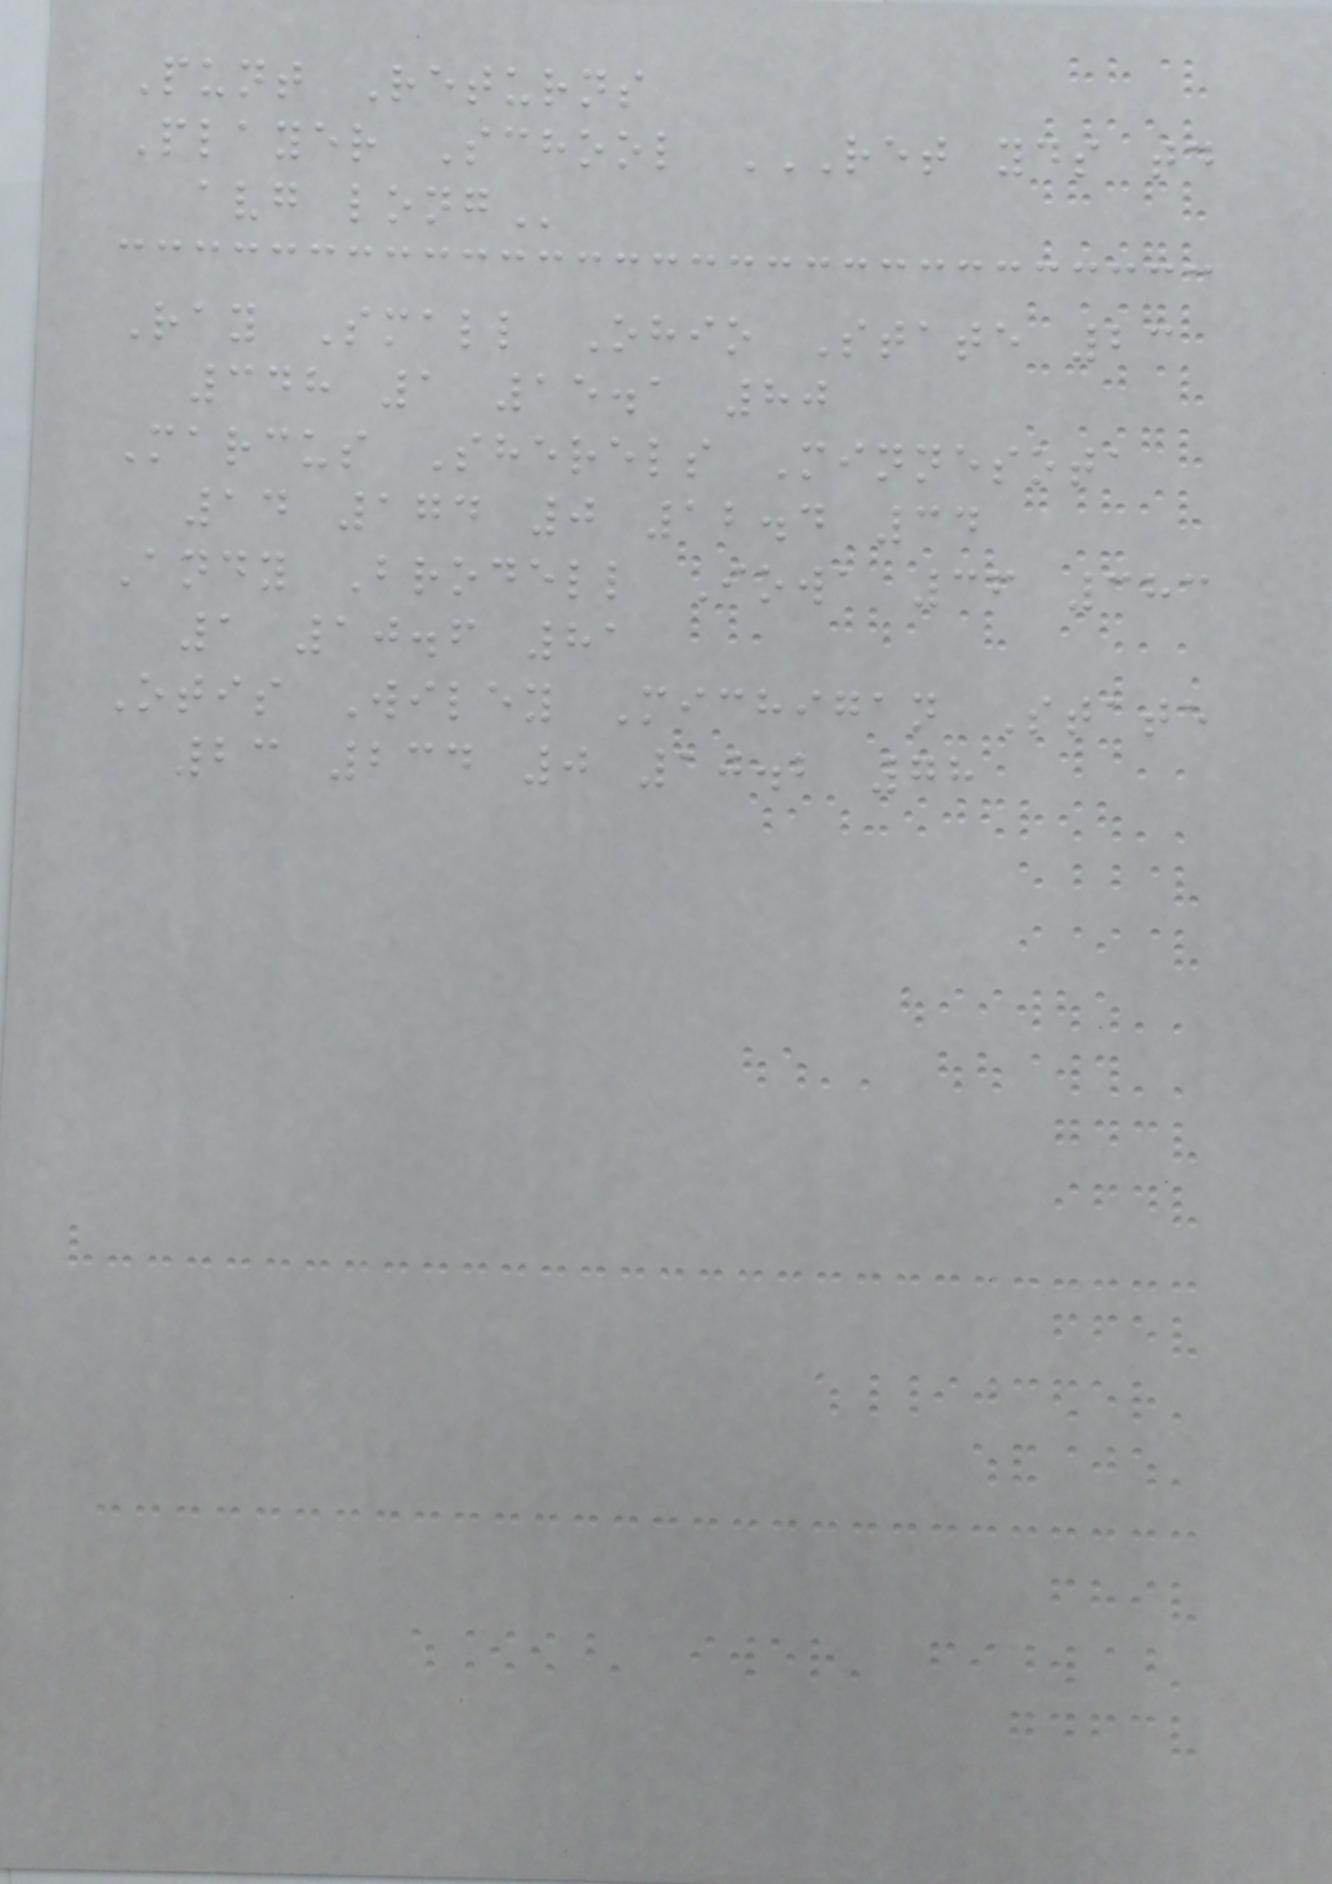Punt Returns
Player School RET YDS TD
AVG LONG
Ray Small Ohio State 23
348 1 15.1 80
Marcus Sherels Minnesota
14 174 0 12.4 34
Andy Brodell Iowa 36 383
1 10.6 81
Otis Wiley Michigan State
23 234 0 10.2 78
